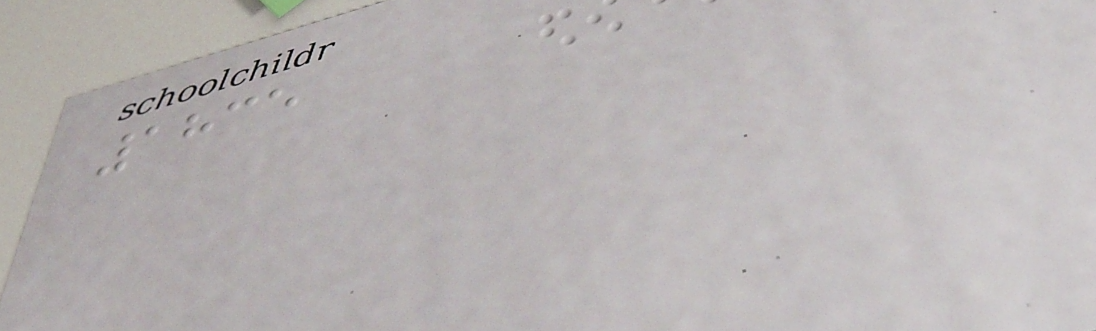1835
